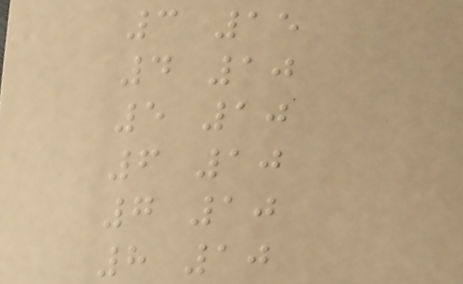3 15
4 10
5 10
6 10
7 10
8 10
